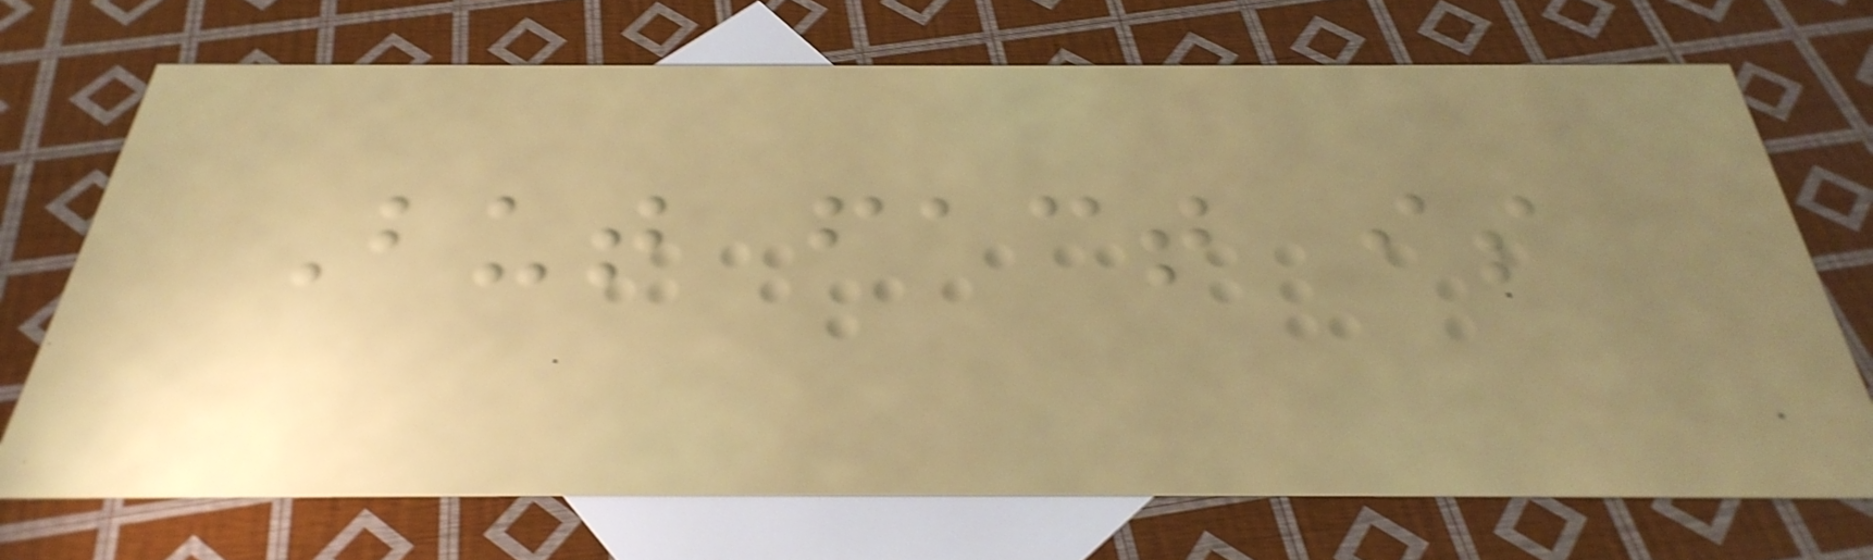But fact is
